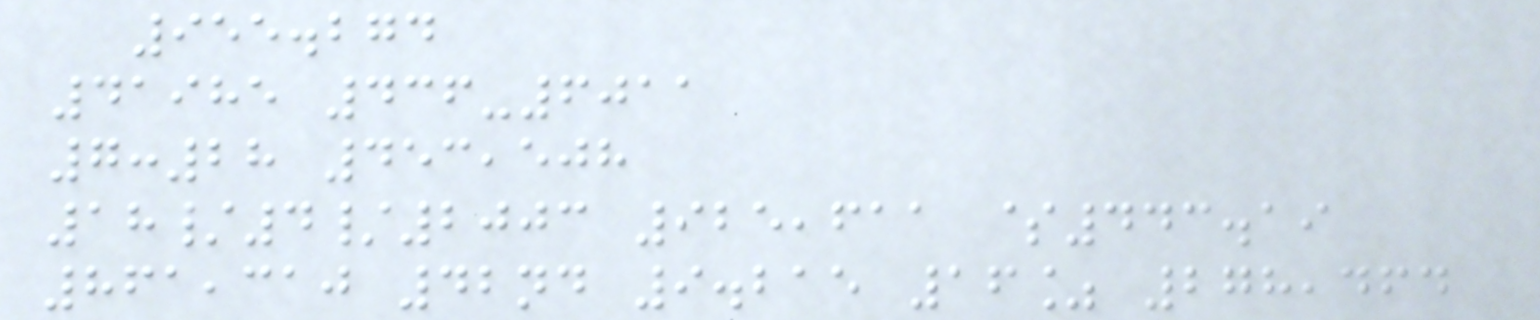955.274
41985 436-6011
7:28 453,508
18/4/2003 925,611 $443.19
861,310 42nd 9.215 16% 278,464
